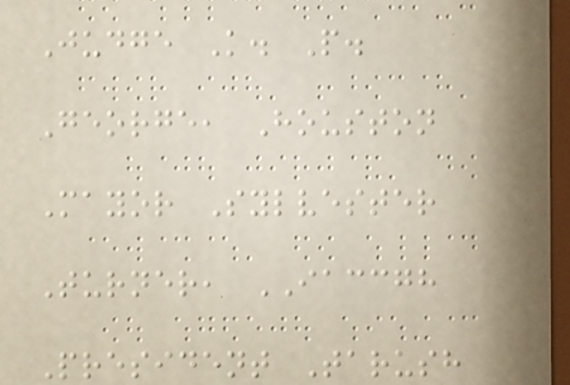Judge K. P.
George, Houston
Mayor Sylvester
Turner, IACCGH
President Tarush
